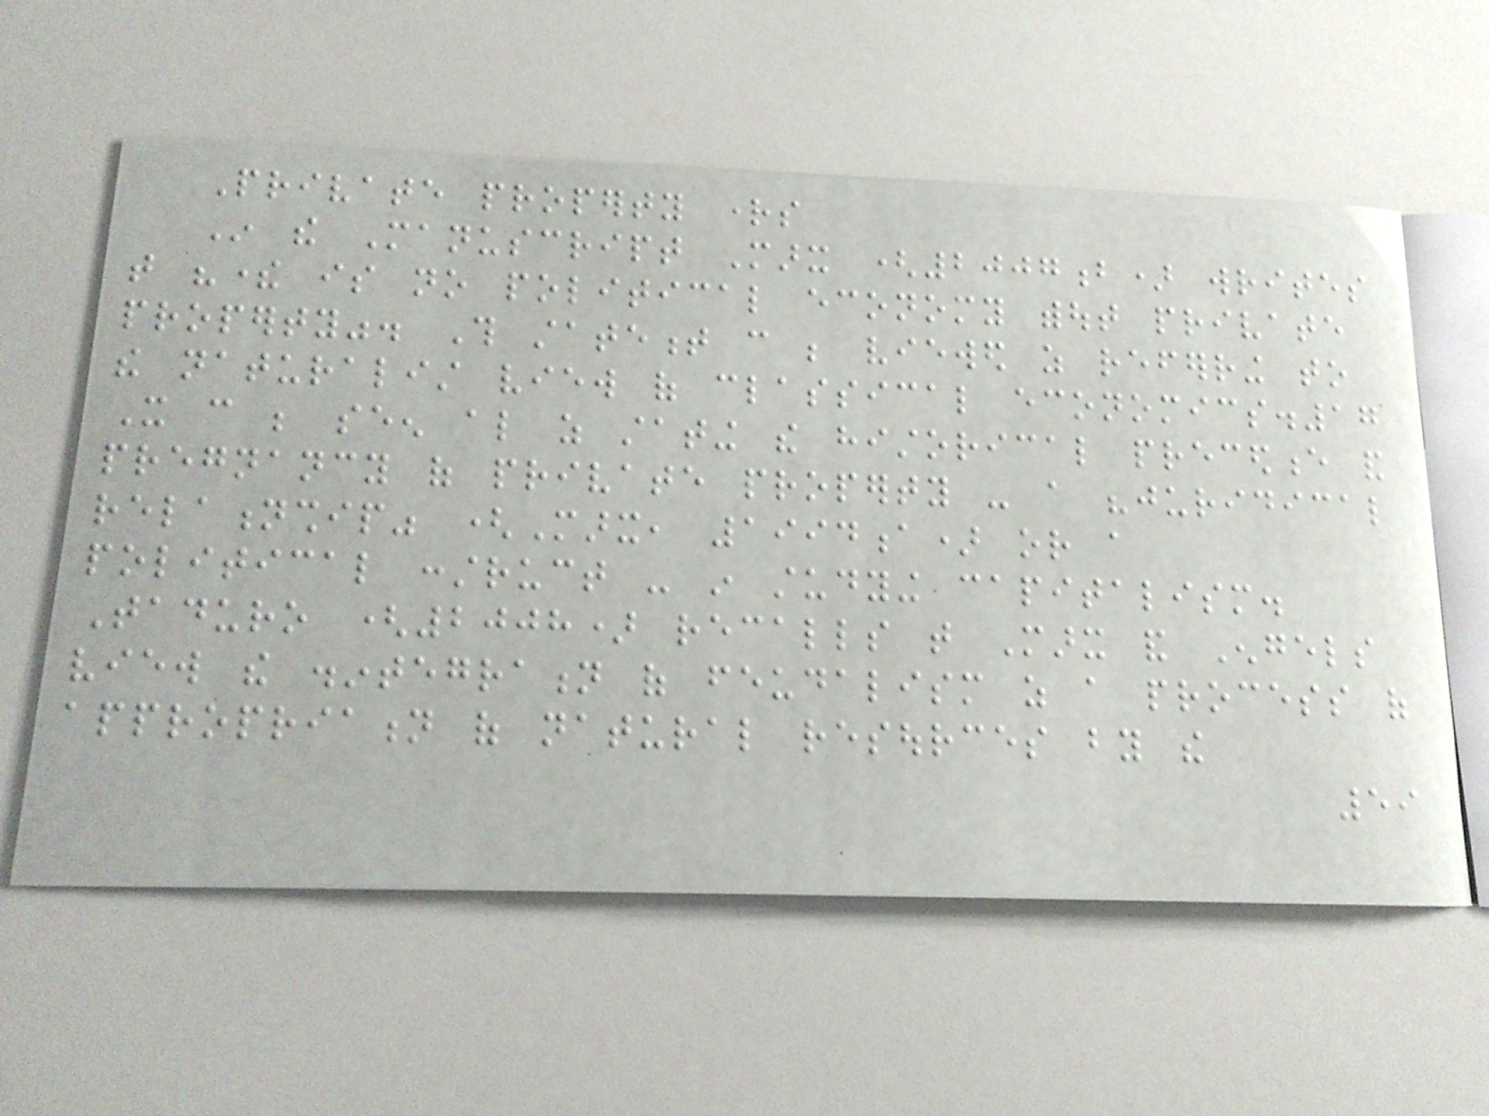Private property rights
In the Manuscript Marx (2007b) writes
that "there is no political economy without private
property". This statement can be viewed as referring to
the naturalist view of classical economics.17
It can be seen also as stating the historical precedence and
pregnancy of private property - a "juridical
relationship" (Marx, 1994a) or a
political construct - in studying capitalism.
Taduro (2008) recalls that Marx and Engels
view the disintegration of feudalism as a process of
appropriation of natural resources by the
59
